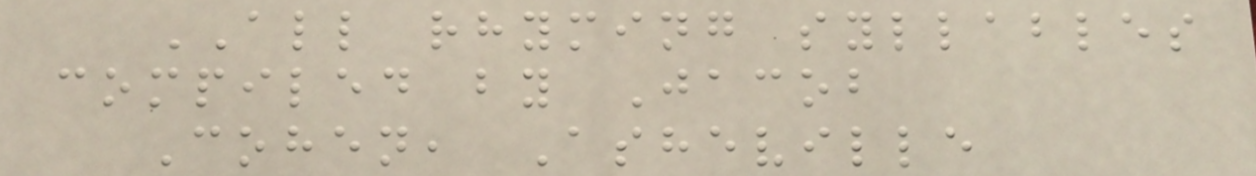ALL rhyming syllables
compiled by Jacob
Cohen, Asheville
